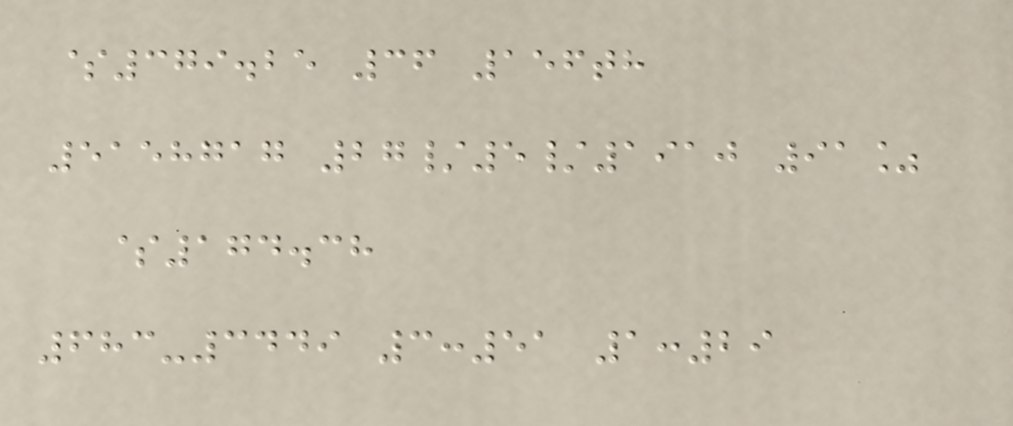$379.25 36 156th
5158717 27/5/1910 91%
$174.38
683-3449 3:51 1:29
